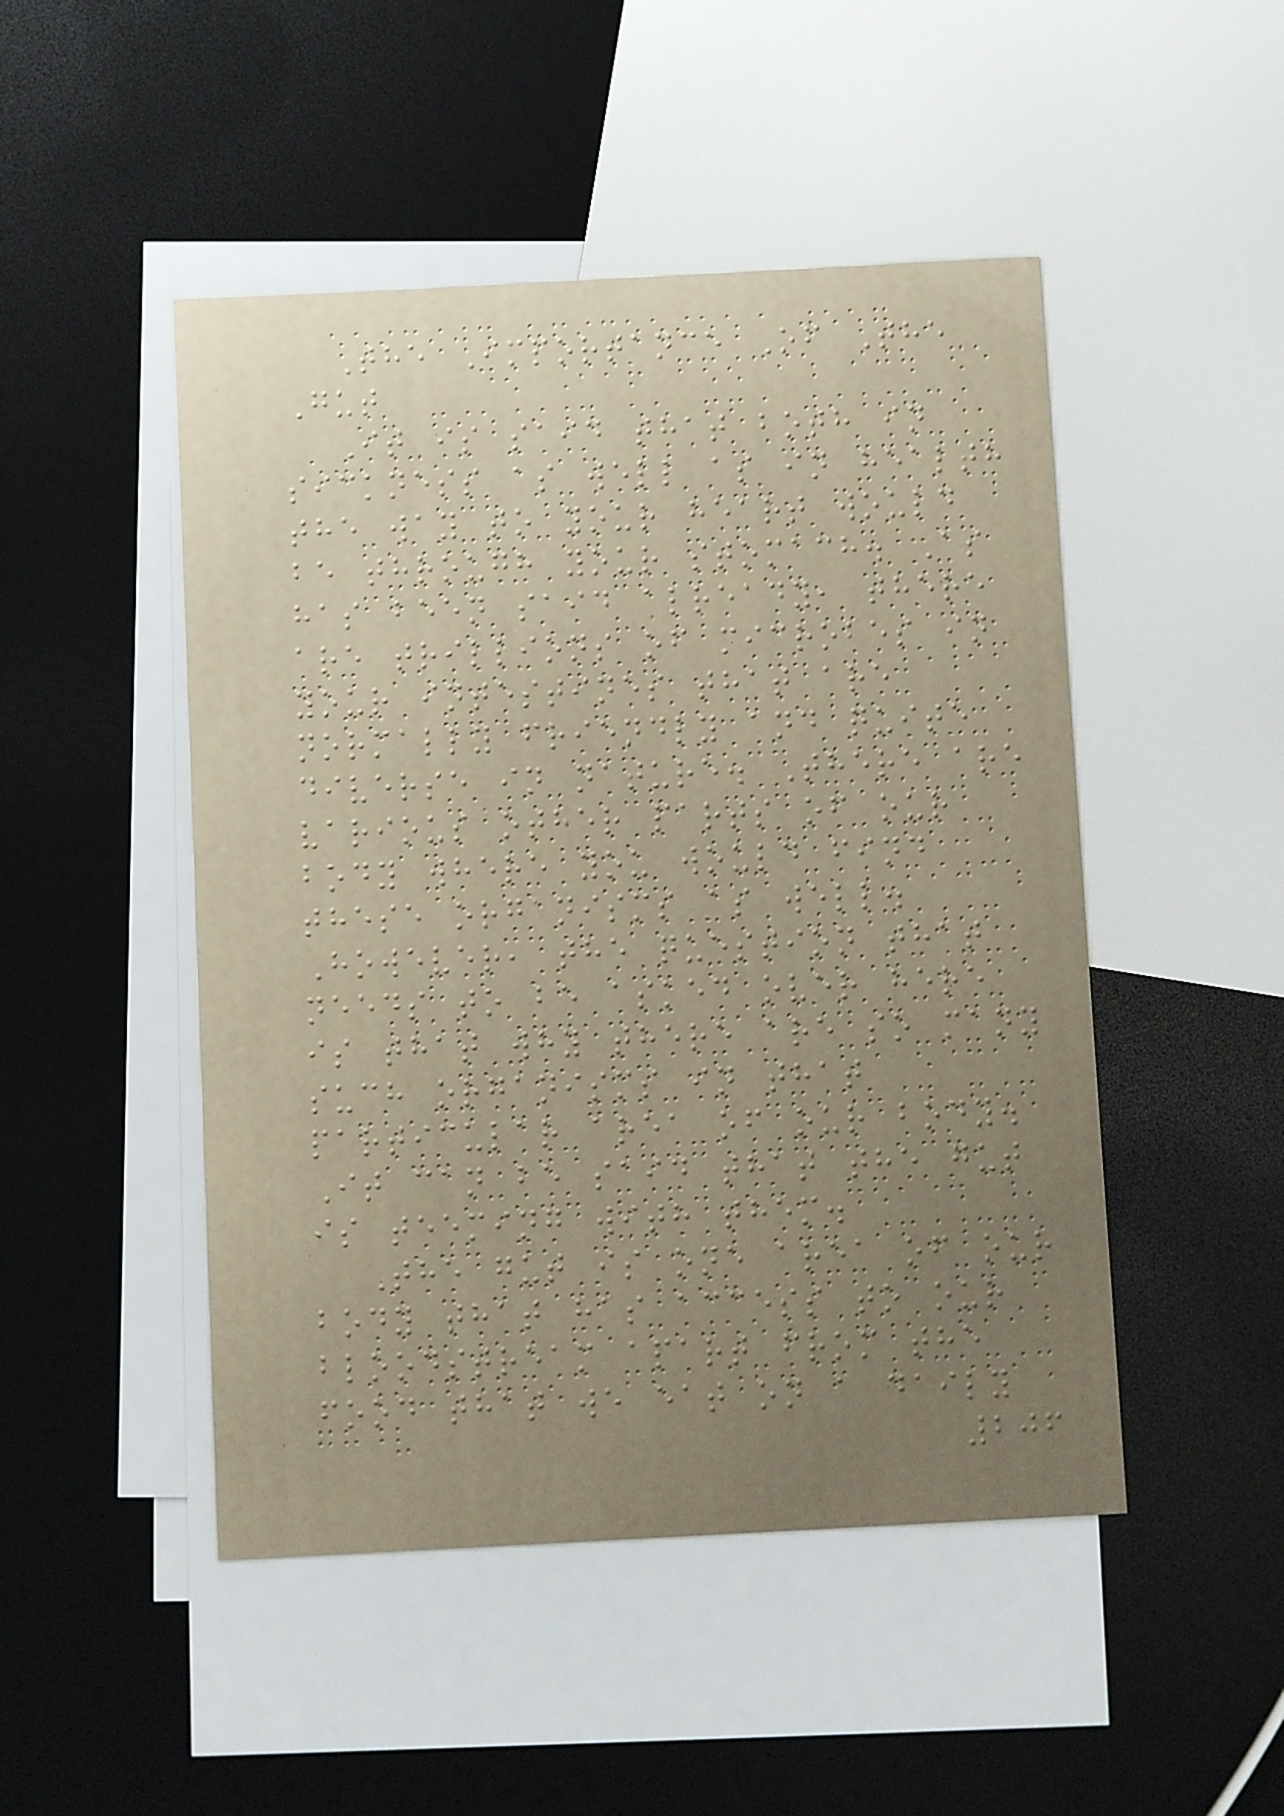The Importance Of The
Gut
It is said that both in
sickness as well as in health
the way to your heart would
be through your stomach. As
has been said already, there
are trillions of microbes in
your intestines that are
normally friendly and quite
diverse in nature. There are
various other parts of our
body where you would find
these organisms as well.
However, the question that
needs to be asked over here
is that why there are so many
such organisms in that
particular area of our body.
It can be said that the gut
is teeming with them.
The gut is one area of our
body that has access to our
bloodstream apart from the
food that we eat on a daily
206
